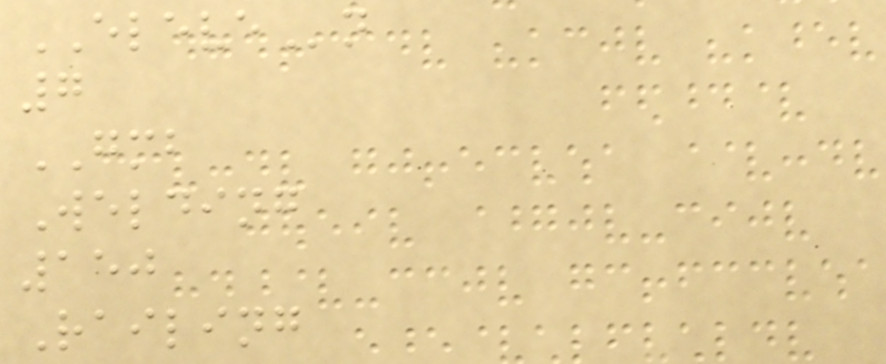ELEVEn
7
GMB
Welding
150
Railing
